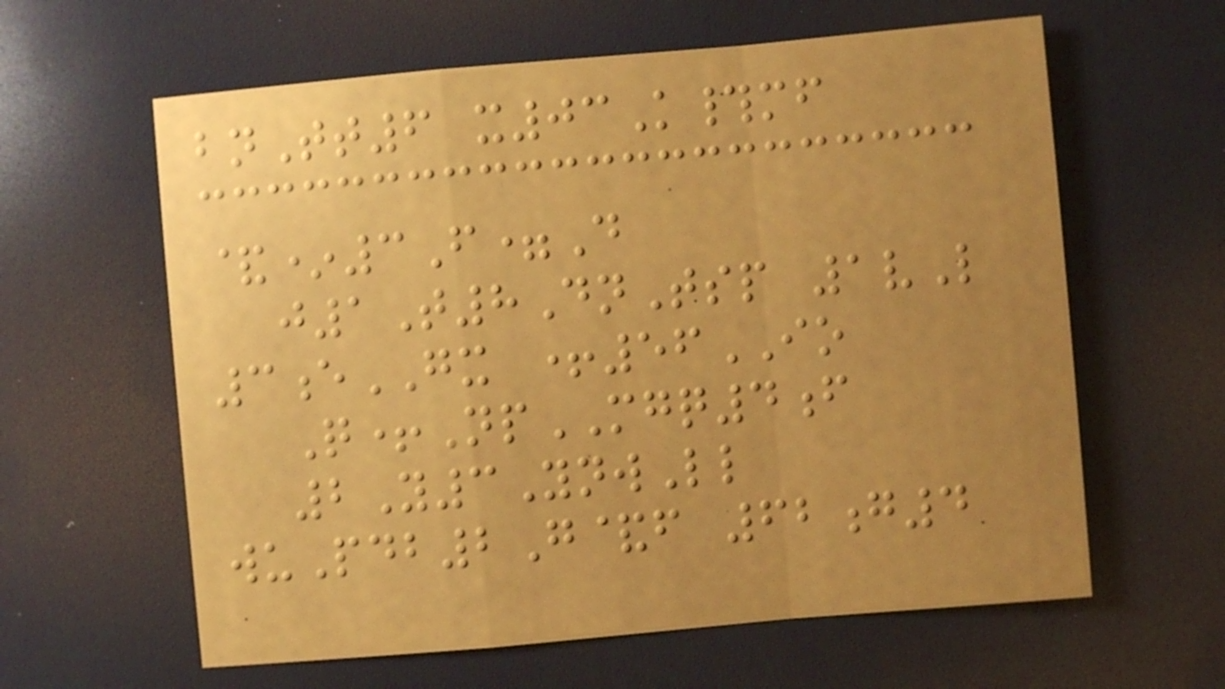bnTt6 x03K#mf
&*3F=D
j1T8DnTsp 1vL
3eGX +56IO
Q+NpMGQ4f
2Y3YnwLl
wuPdb2G&f 62g4
